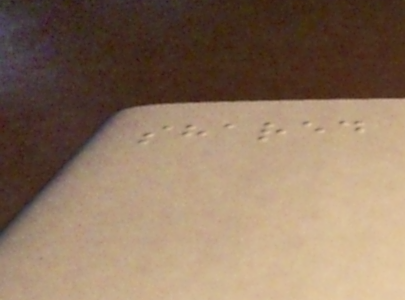shared
